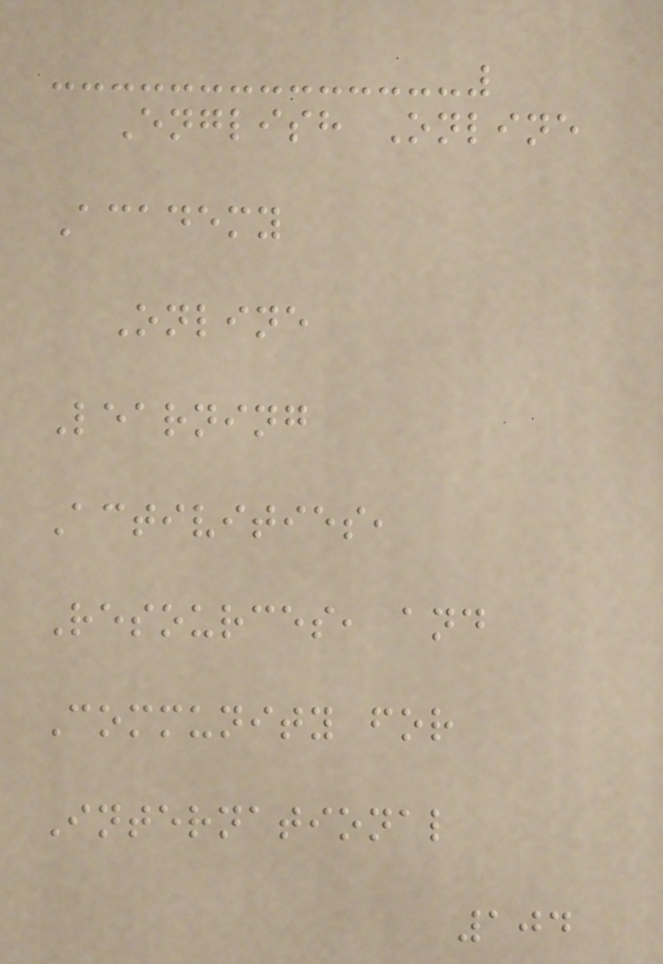English Online
Academy
Online
Learning
Activities,
Resources, and
Community for
International
104
